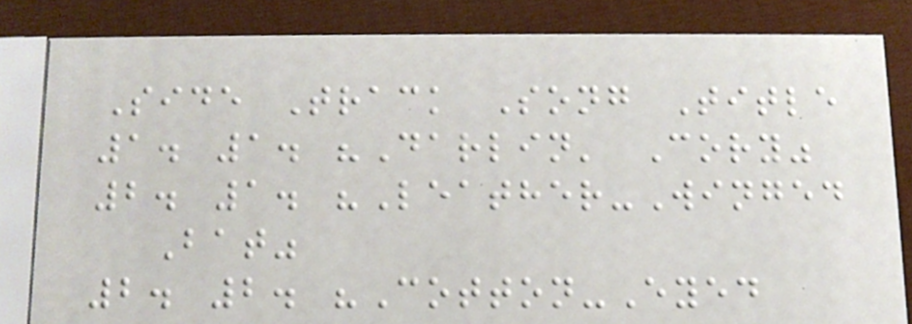Side Track Song Title
1. 1. "Darlin' Cory"
2. 1. "Leather-Winged
Bat"
2. 2. "Cotton-Eyed
